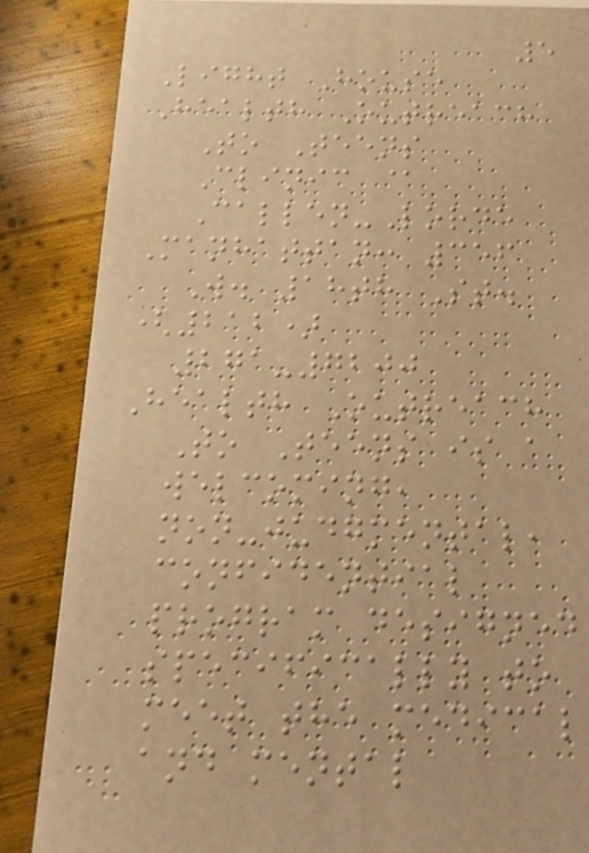5
Light House
Health Outreach
To Teens
Clinic @
Callen-Lorde
Manhattan: 356
W. 18th St.
(212)
271-7200
Health Outreach
To Teens is a
welcoming,
non-judgmental,
confidential
program designed
specifically to
meet the medical
and mental
